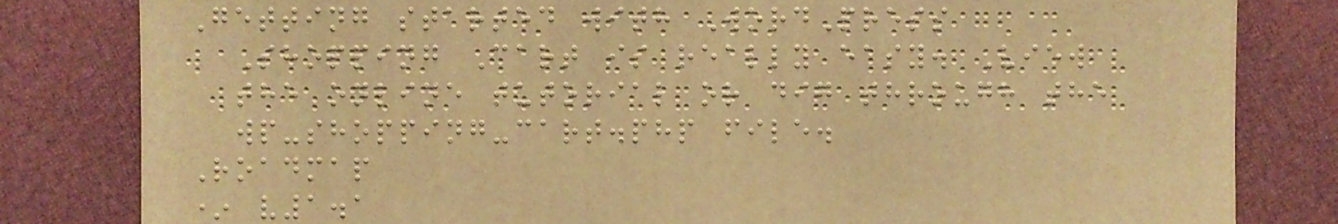Getting started with WordPress
Shopping Cart is really easy. View
the online tutorial or dig through the
wp-shopping-cart.php file.
Roadmap
* v1.1
